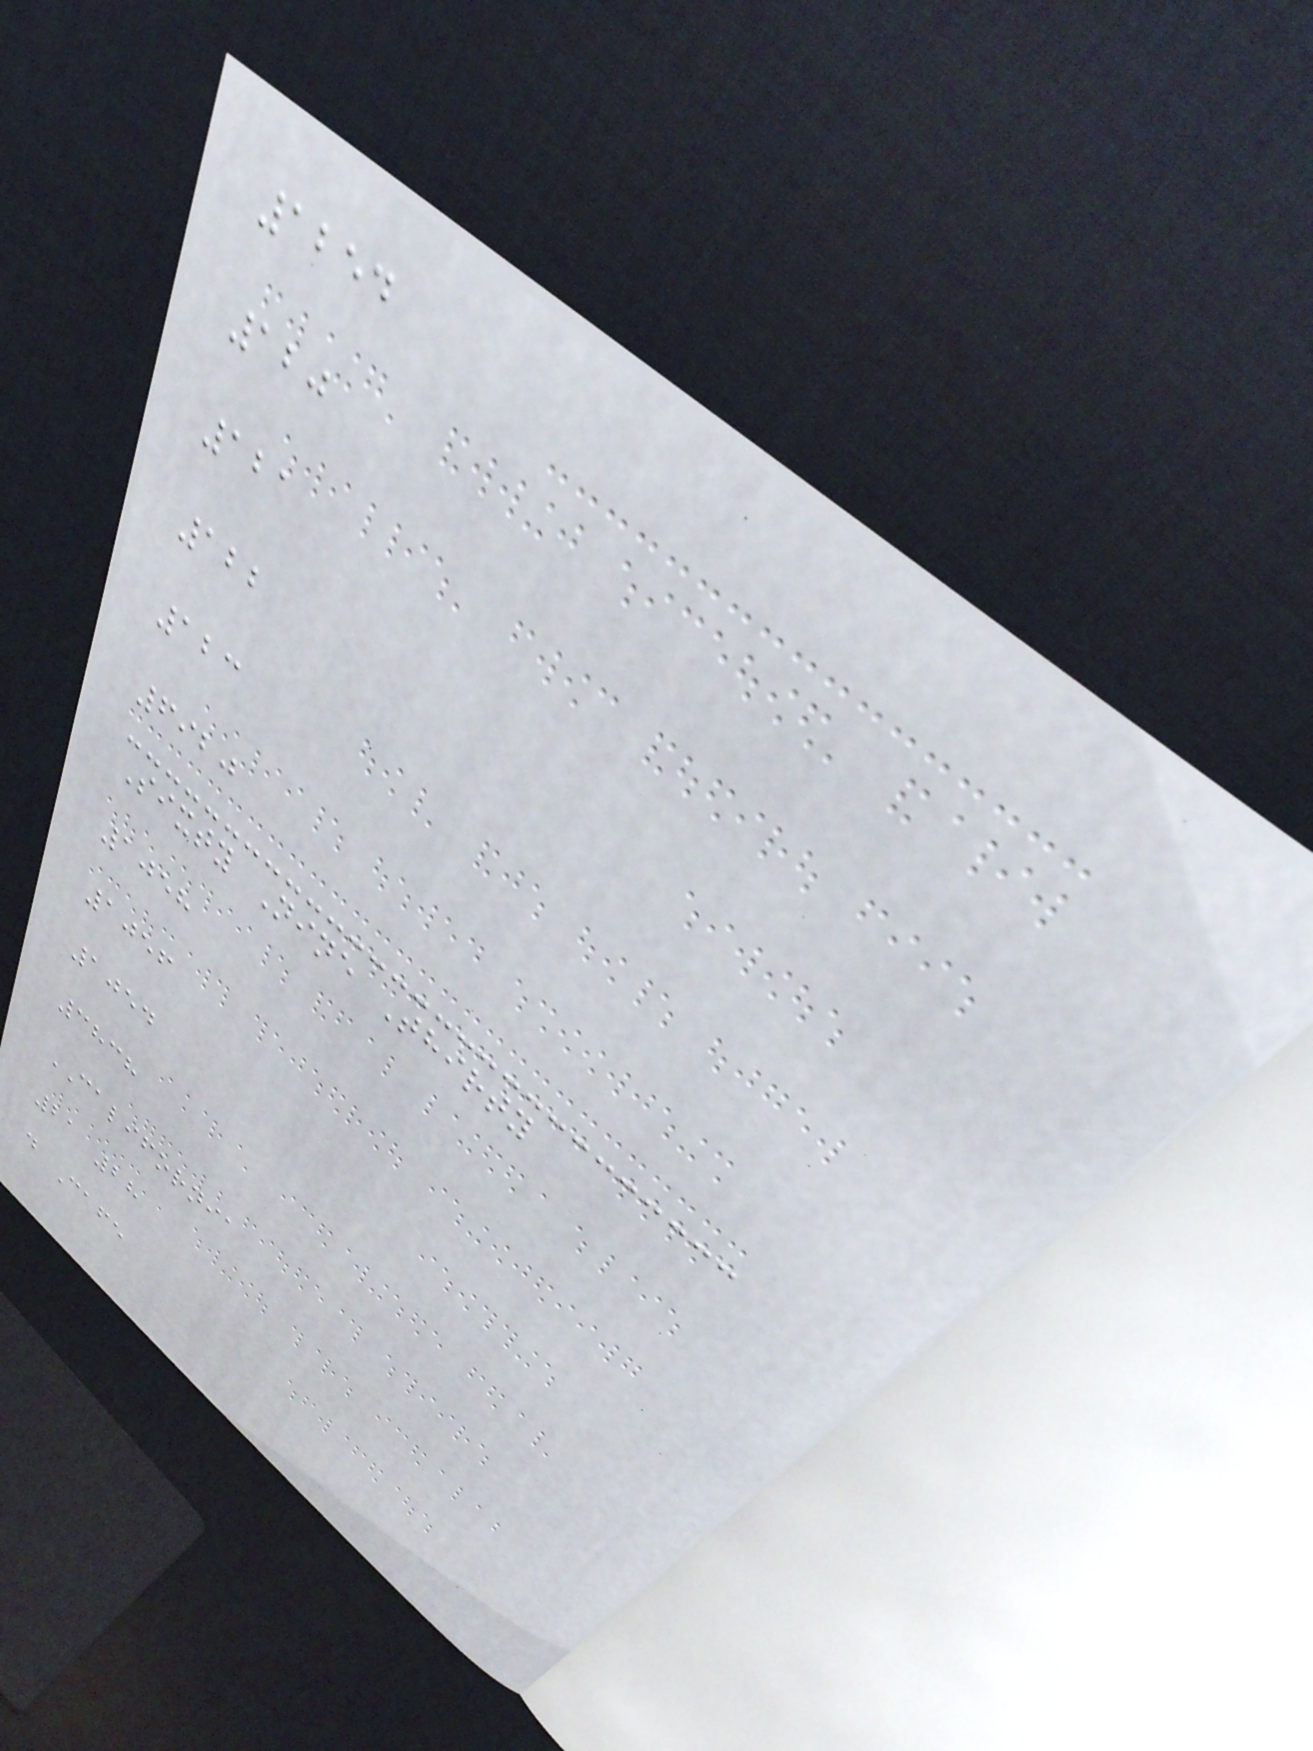1254
120
121
122
123
6920
Sixty Nine Thirty
1058
1056
1054
3838
CALIFORNIA
21 28
d Cafe
